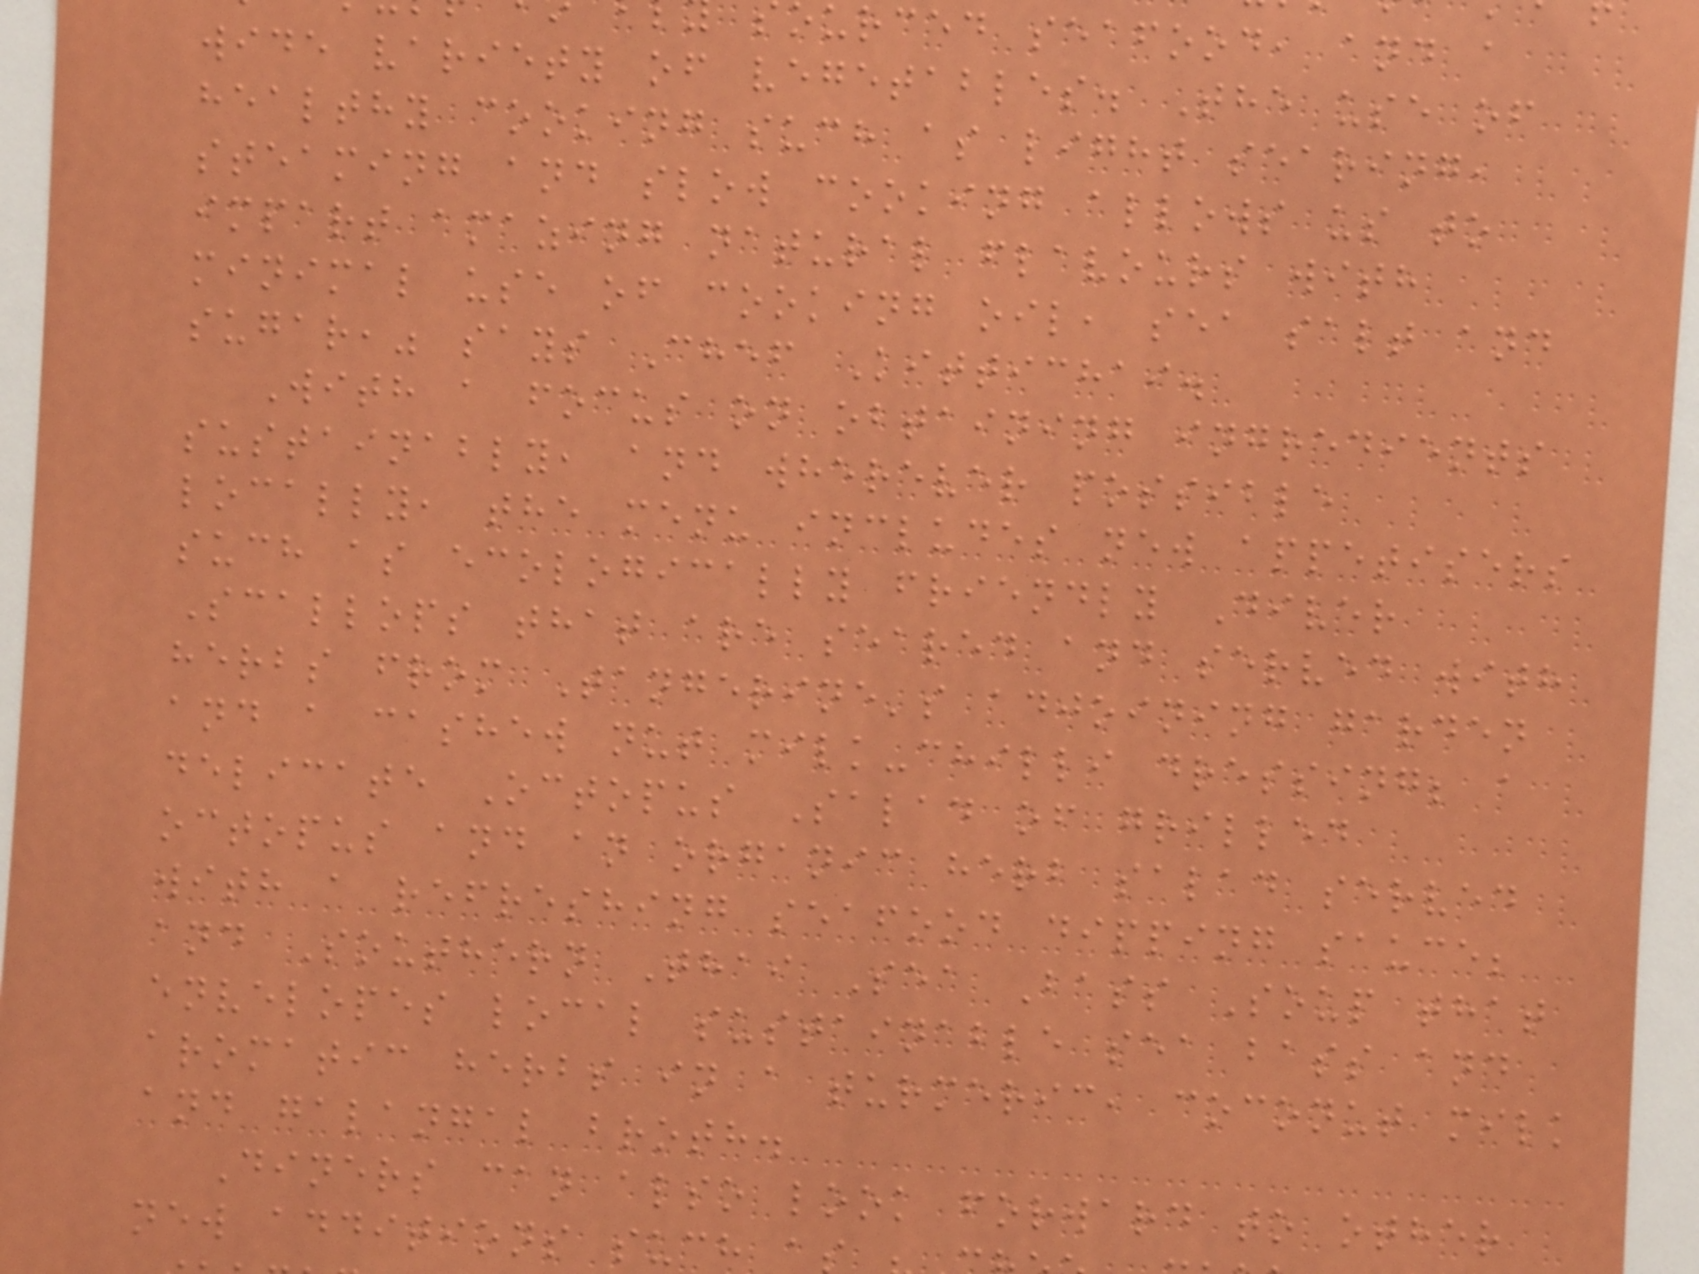urced seafood, and a
wide variety of vegetables. The use of
healthy cooking such as light searing,
steaming and slow cooking allows us to
impart amazing natural flavours with
minimal use of cooking oil, sea salt and
sugar," says Chef Kittichai.
With a focus on obtaining ingredients
sustainably, and wherever possible
locally, the menu includes new appetisers
such as ecologically friendly Diver
Scallops that are seared and served with
herbs from Tangerine's adjoining garden
and a cashew nut milk-chilli dressing; a
delicate Octopus Salad of grilled
octopus and an organic herb salad served
with a refreshing seafood dipping sauce;
and Southern Thai Sea Bass Soup that
envelopes local sustainable sea bass and
aromatic herbs in a turmeric, coconut milk
and galangal broth.
Diners can also look forward to other
new additions such
